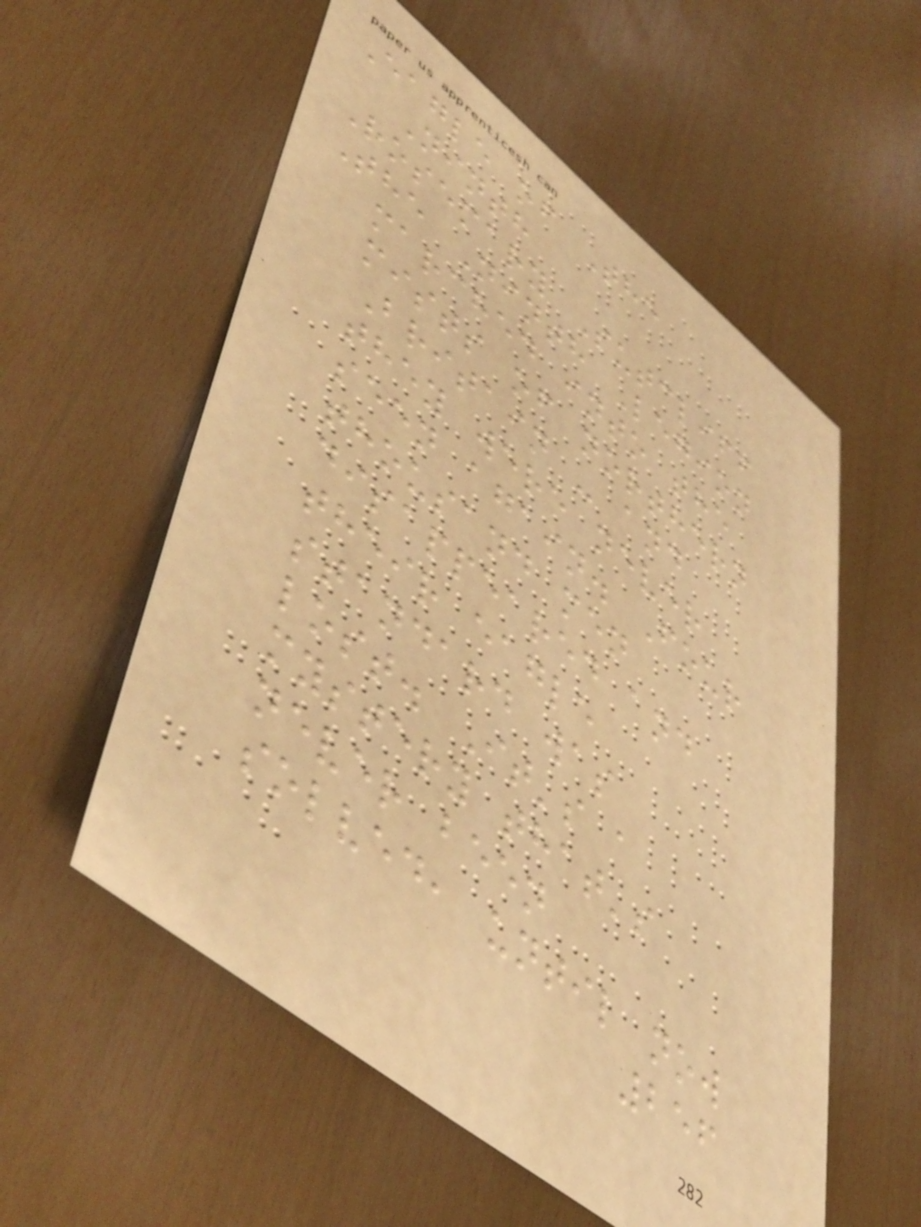Eagle of The
Ninth
Rosemary Sutcliff
The Ninth Legion
marched into the
mists of northern
Britain - and
they were never
seen again. Four
thousand men
disappeared and
their eagle
standard was
lost. It's a
mystery that's
never been
solved, until now
256
